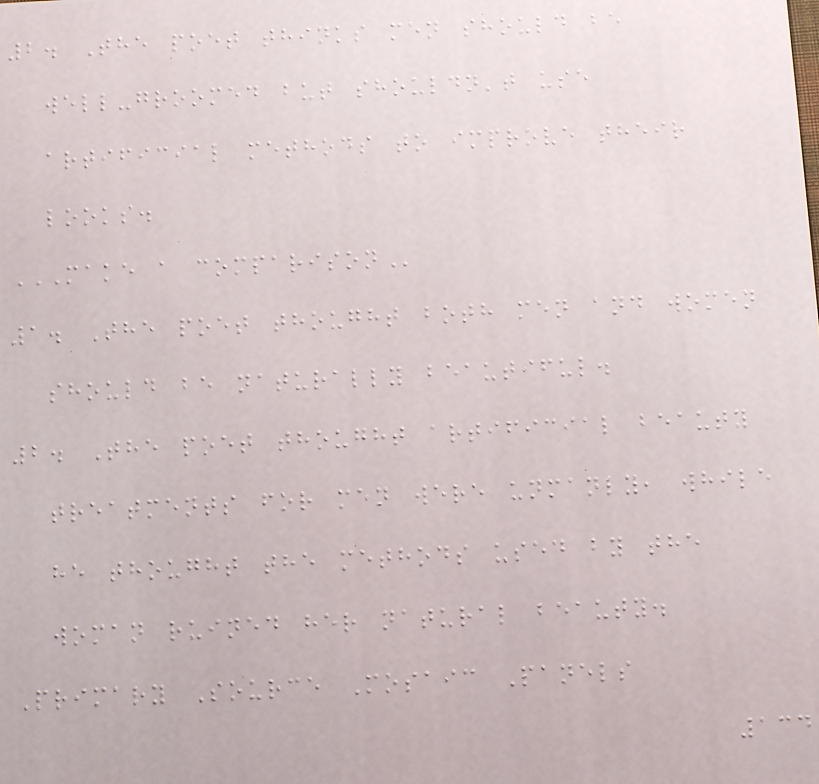2. The poet thinks men should be
well-groomed but shouldn't use
artificial methods to improve their
looks.
MAKE A COMPARISON
1. The poet thought both men and women
should be naturally beautiful.
2. The poet thought artificial beauty
treatments for men were unmanly, while
he thought the methods used by the
woman ruined her natural beauty.
Primary Source Mosaic Panels
134
